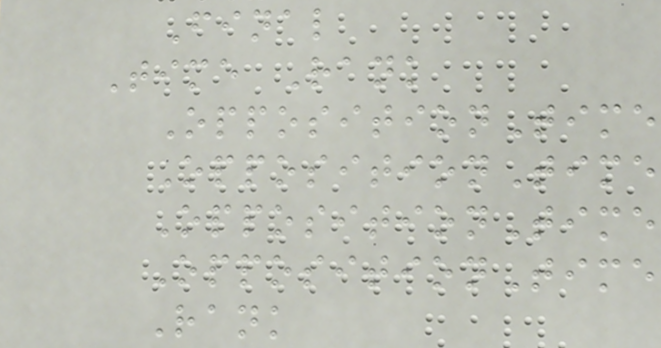Final
Time Rank
OppositionTime
OppositionTime
OppositionTime
OppositionTime
Rank
